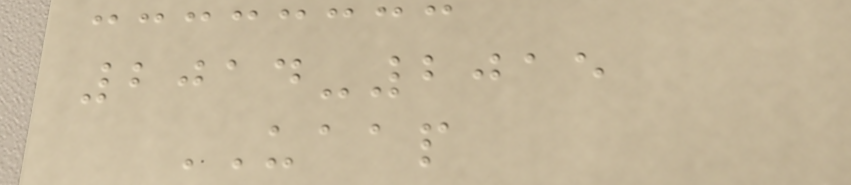2014-2015
UAAP
